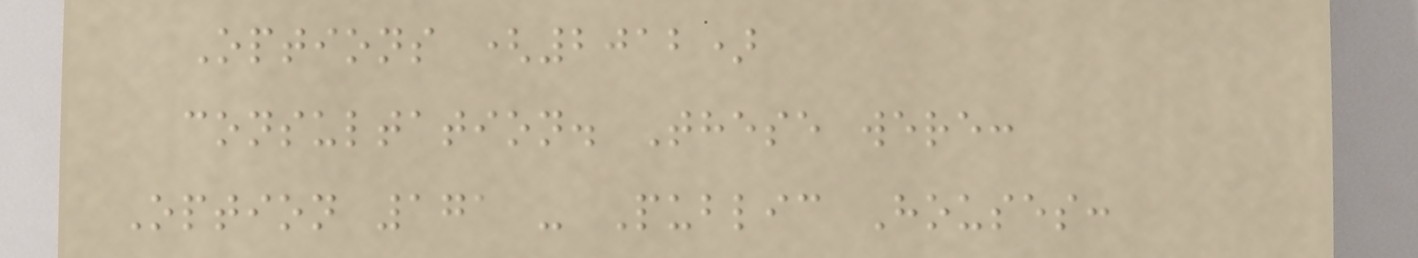Options (2012)
consultation. These were:
Option 171 - Public Houses:
